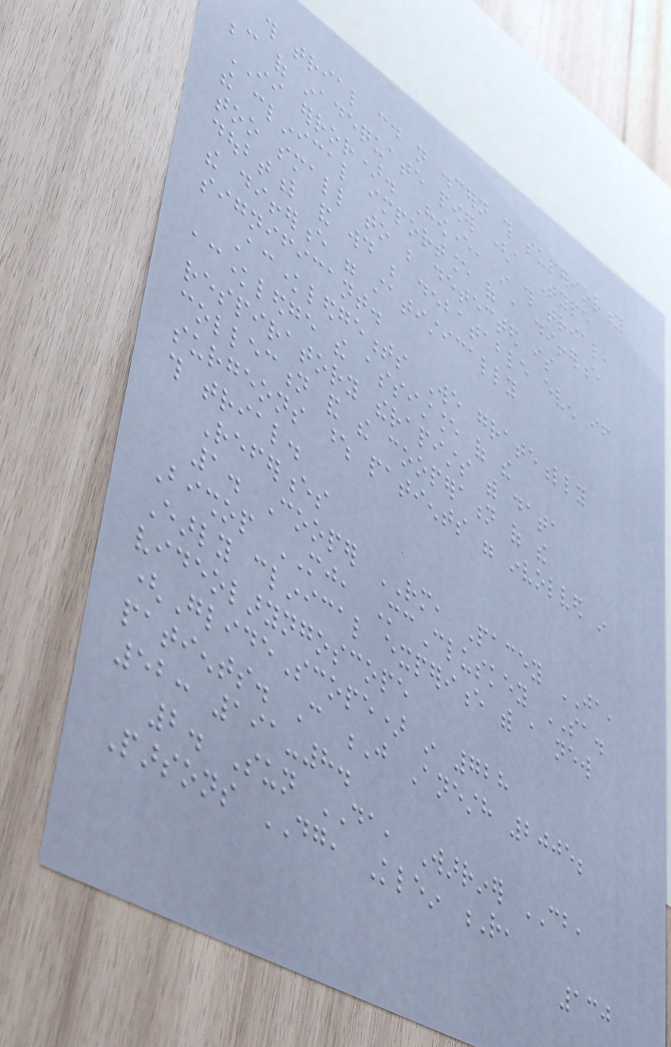this trial could not discern this superiority
because of inadequate power (a Type
II error). However, in this trial,
the clinical importance of a difference
too small to be detected is
doubtful and would be debatable even if
the difference were statistically
significant.
Acknowledgements We gratefully
acknowledge the assistance of the
respiratory therapists with data
collection and the cooperation of the
surgeons whose patients were involved in
this trial.
References
1. Cooper RM, Pacey JA,
Bishop MJ, McCluskey SA.
Early clinical experience with a new
videolaryngoscope
(GlideScope) in 728
patients. Can J Anesth 2005;
52: 191-8.
2. Sun DA, Warriner CB,
Parsons DG, Klein R,
130
